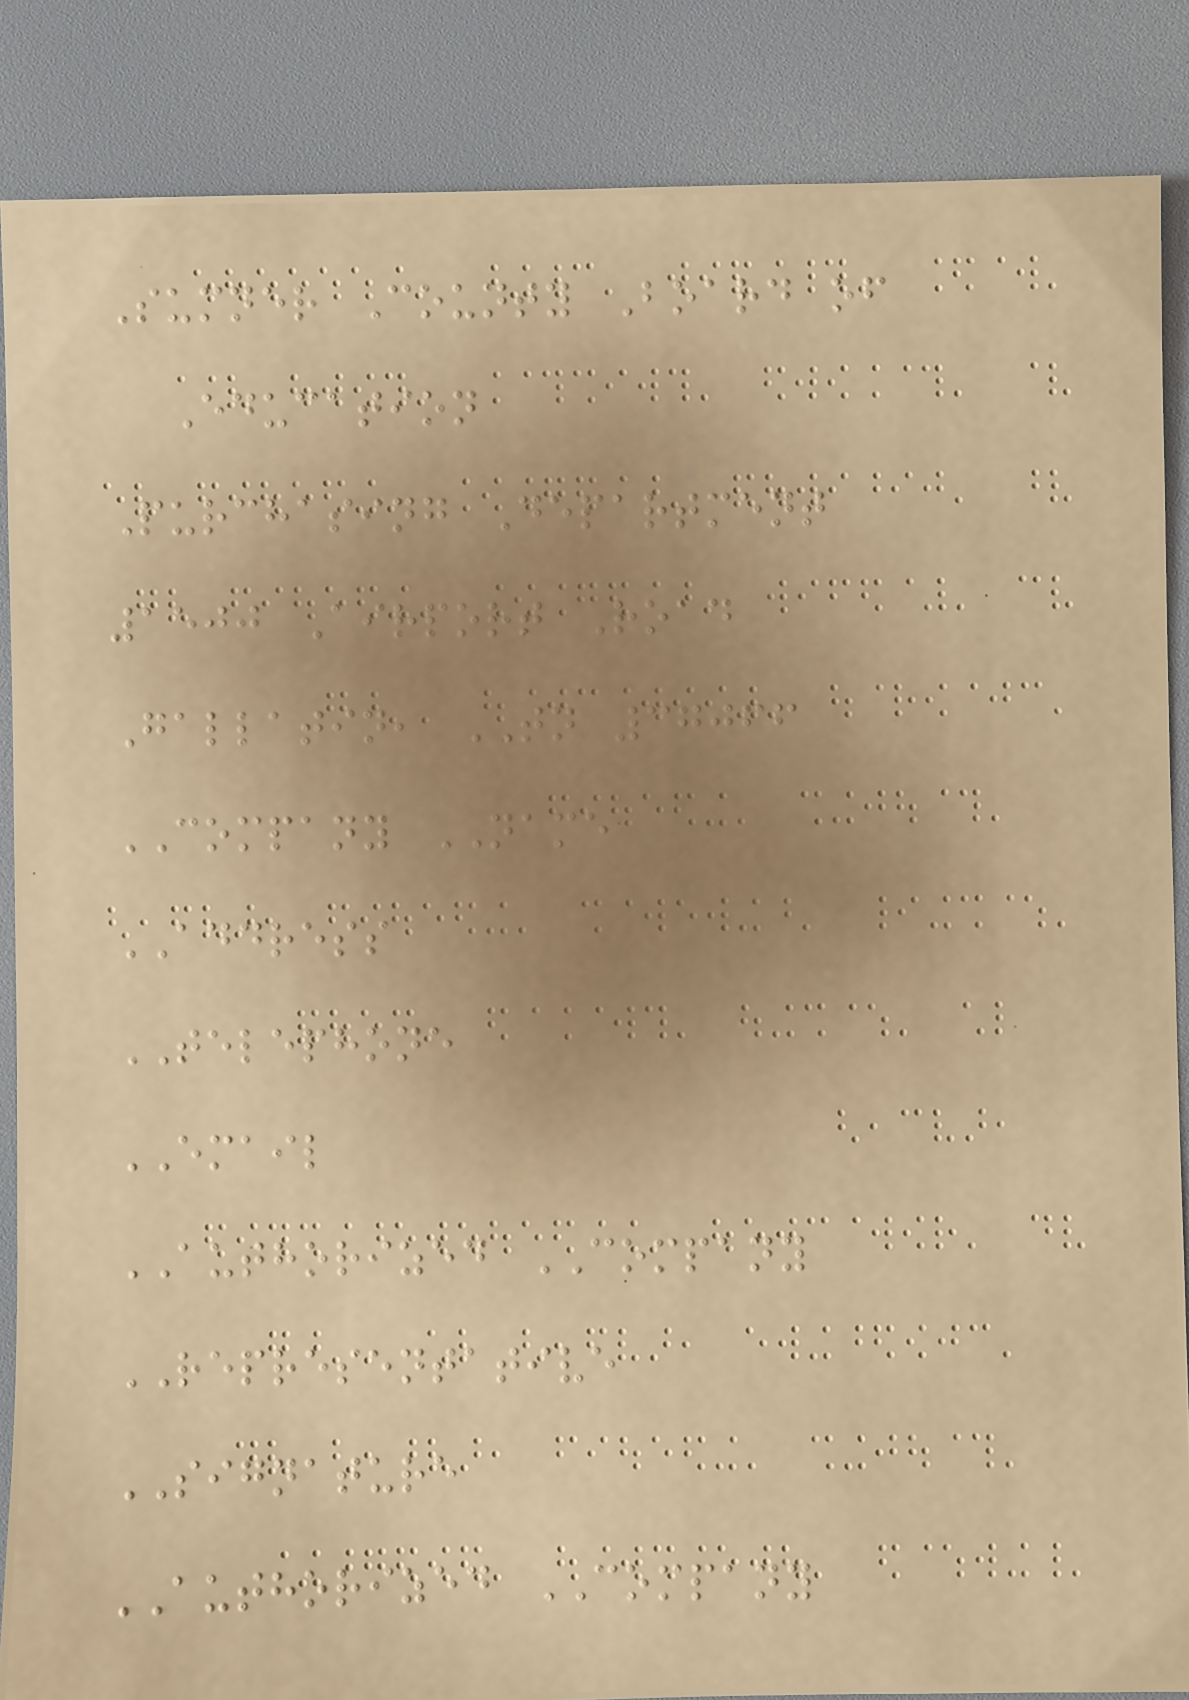Sumner County Board of
Education
Purchasing Department
1500 Airport Road
Gallatin, TN 37066
COMPANY NAME
ADDRESS
TELEPHONE
EMAIL
AUTHORIZED COMPANY
REPRESENTATIVE
SIGNATURE
AUTHORIZED COMPANY
